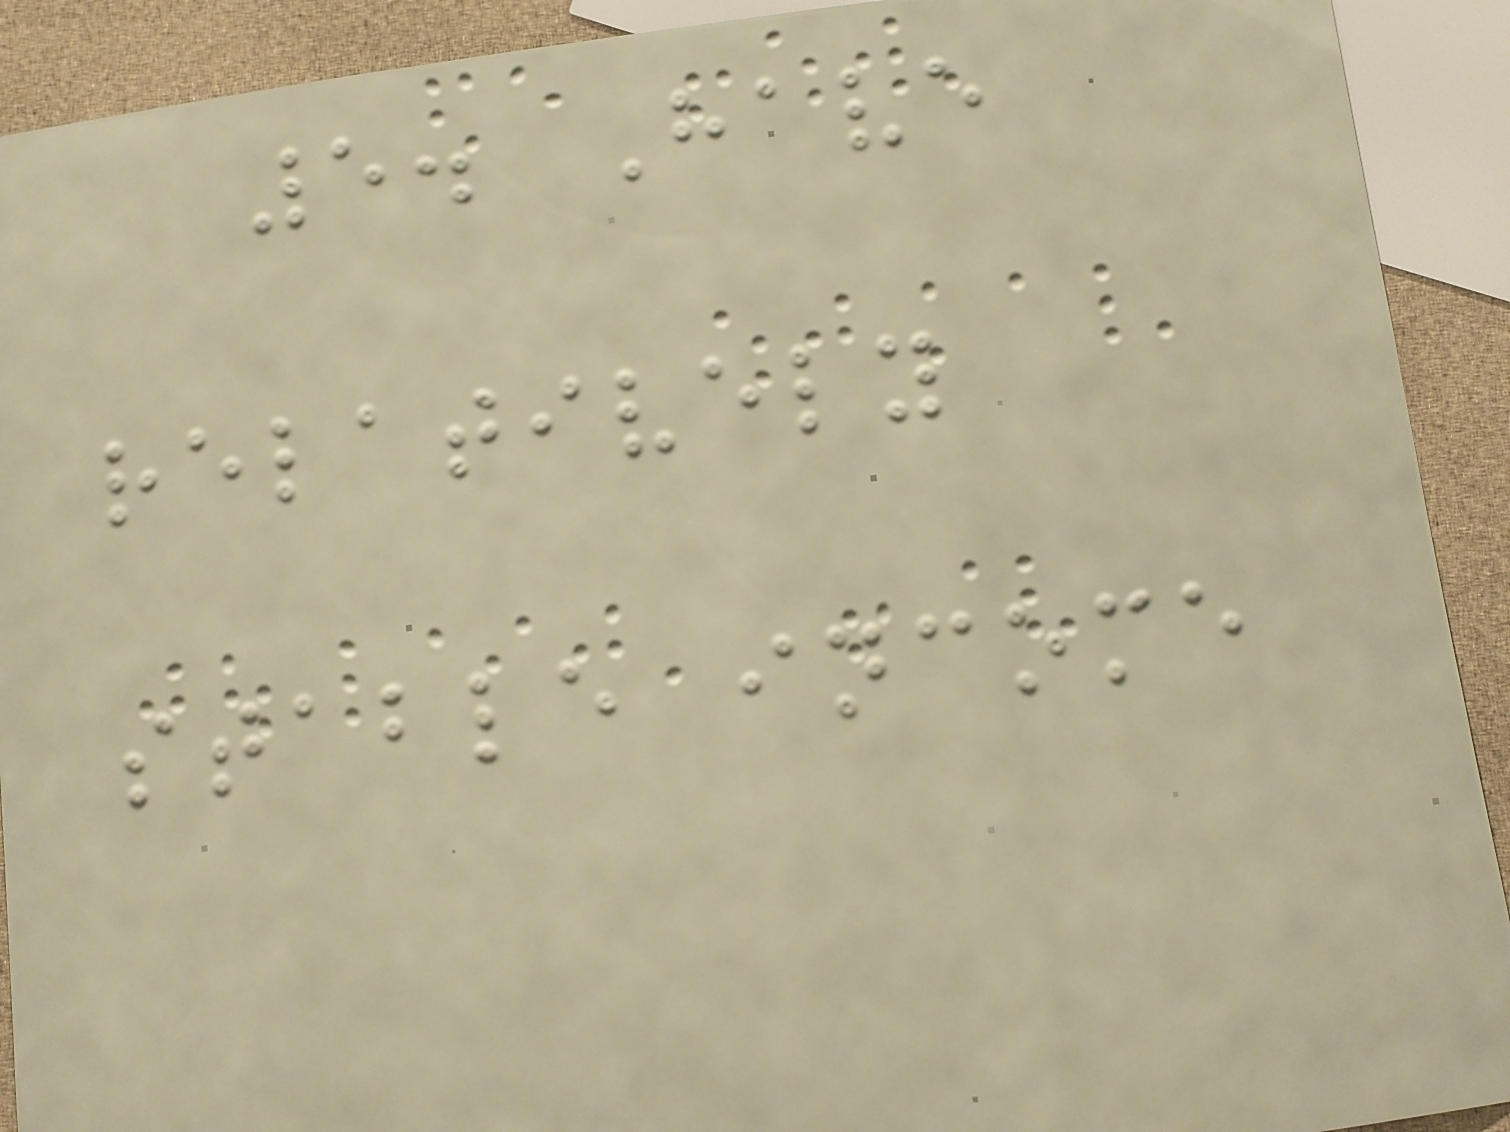5. Have
relatively
stable income
